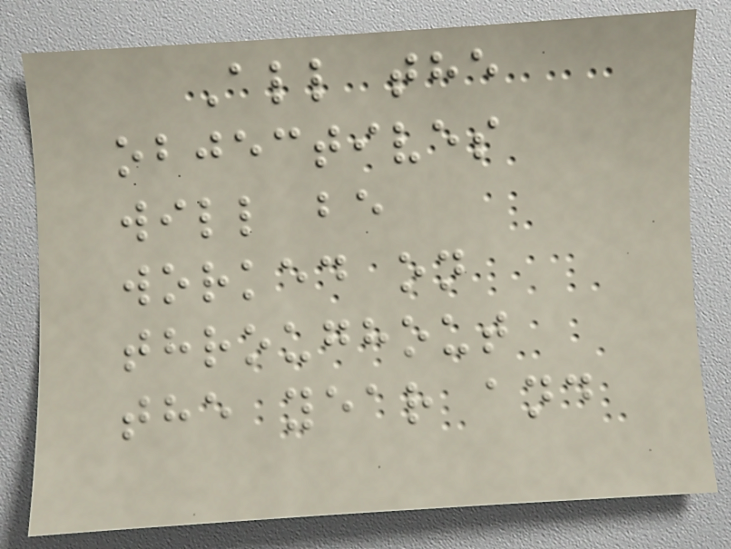All the
objectives
will be
worked on
throughout
the year and
